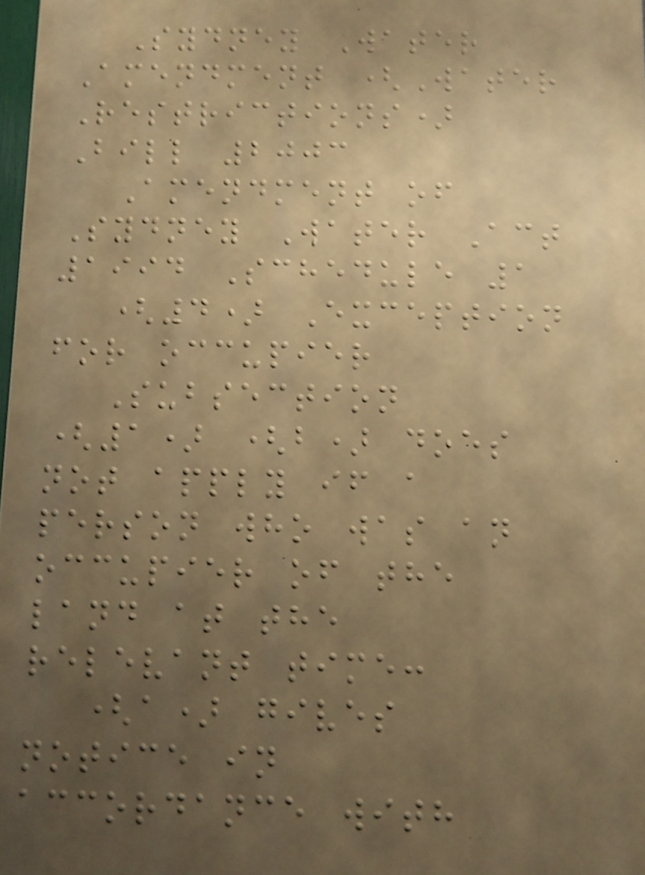Sydney Water
Amendment (Water
Restrictions)
Bill 2003
Amendment of
Sydney Water Act
1994 Schedule 1
(4) Exception
for occupier
Subsection
(1) (b) does
not apply if a
person who was an
occupier of the
land at the
relevant time:
(a) gives
notice in
accordance with
